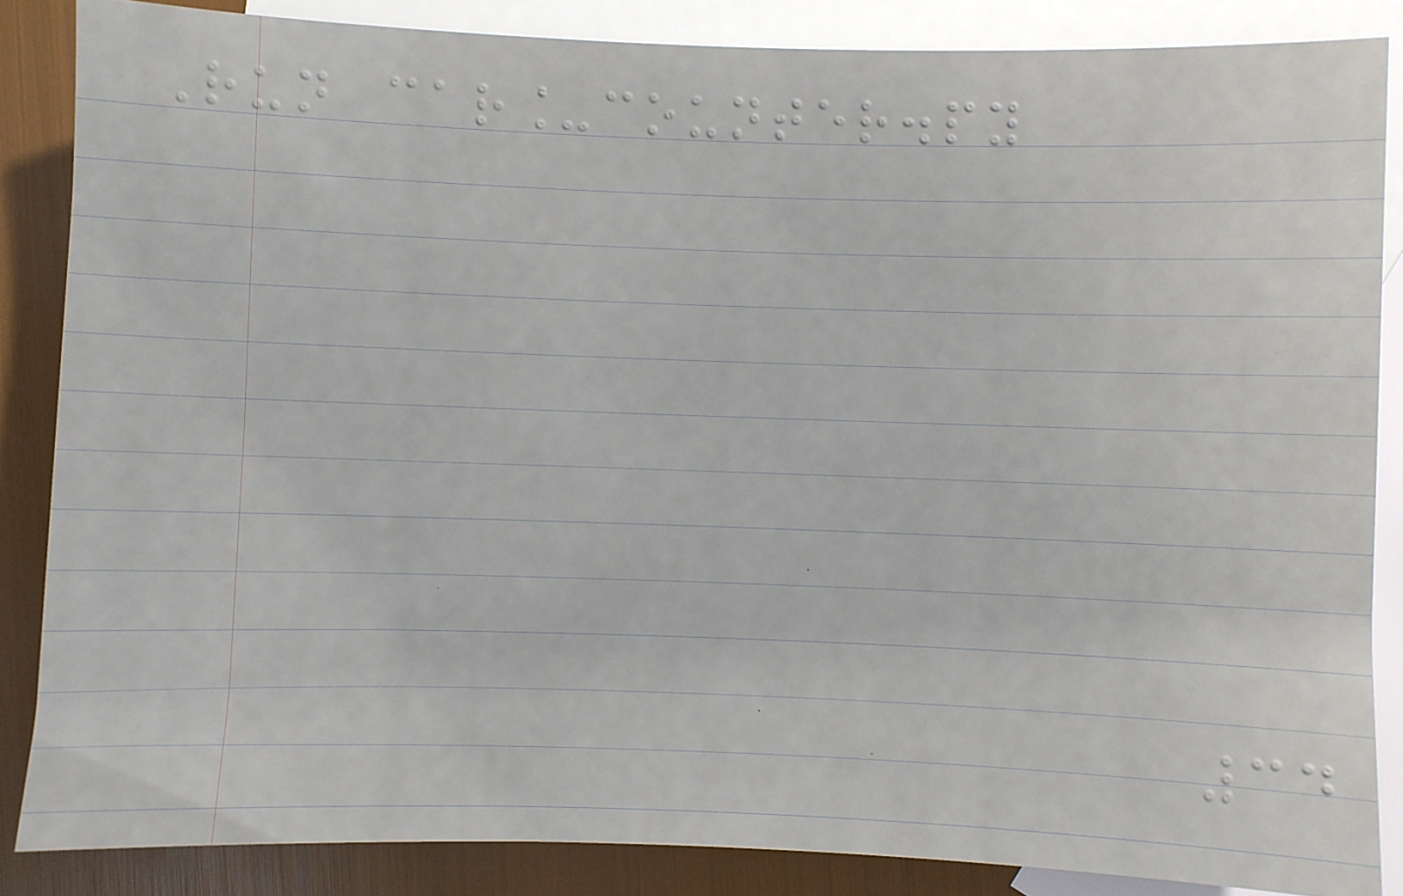Run car_counter.py
34
